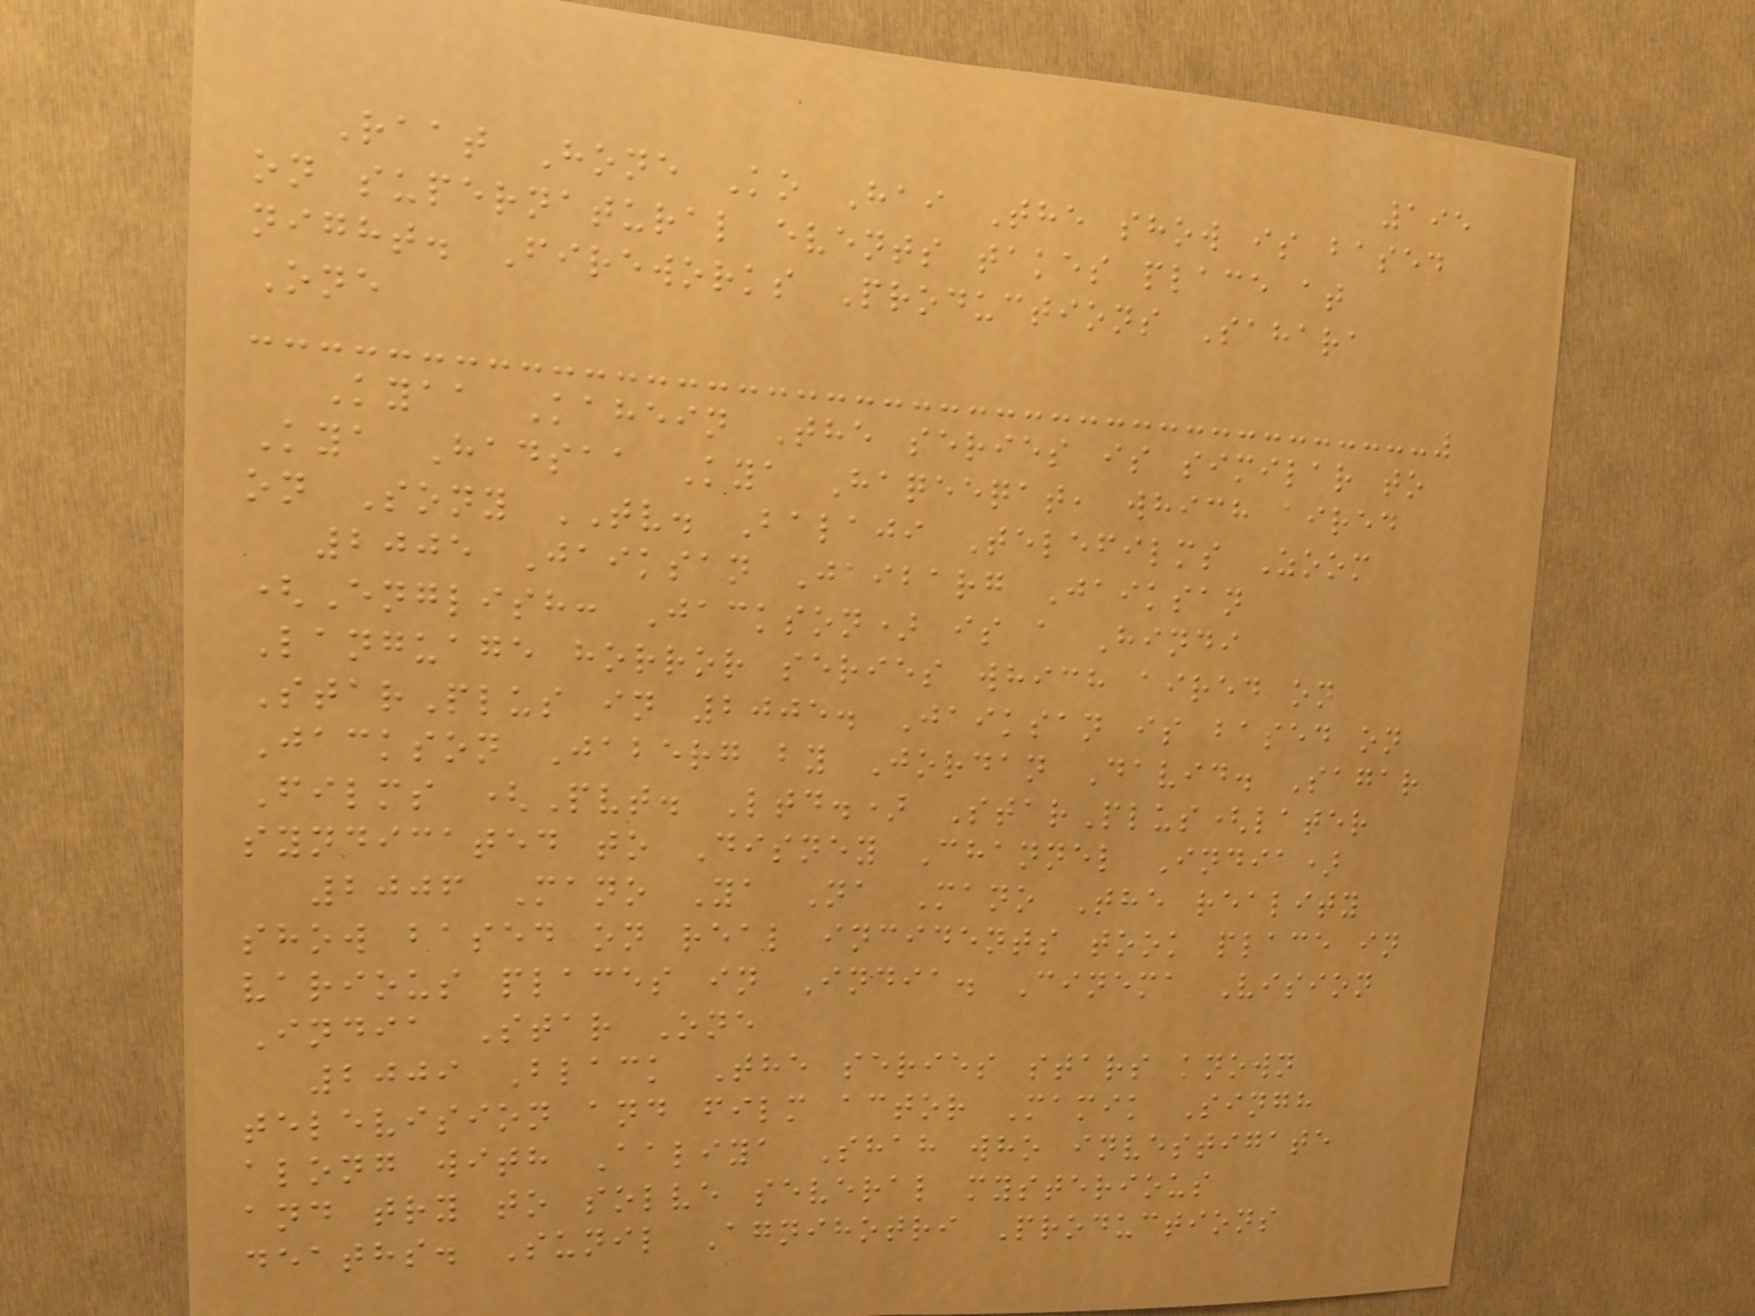195
Raat Hone Ko Hai The show is based
on supernatural events takes place at
night. Fireworks Productions Sahara
One
Kyaa Kahein The series is similar to
Kya Hadsaa Kya Haqeeqat, which aired
on Sony TV. Balaji Telefilms Zoom
2005 Jaiksan Jaibarg Jaiksan
(English: Jackson) is a Hindi
Language horror series which aired on
StarPlus in 2005. Jaiksan is based on
Jackson Jaberg by Jordan David. Sagar
Films (Pvt. Ltd.) StarPlus(later
syndicated to Disney Channel India)
2006 Mano Ya Na Mano The reality
show based on real incidents took place in
various places in India. Cinema Vision
India Star One
2009 Black The series stars known
television and film actor Mamik Singh
along with Aaliya Shah who investigate
and try to solve several mysterious
deaths. Sunil Agnihotri Productions
